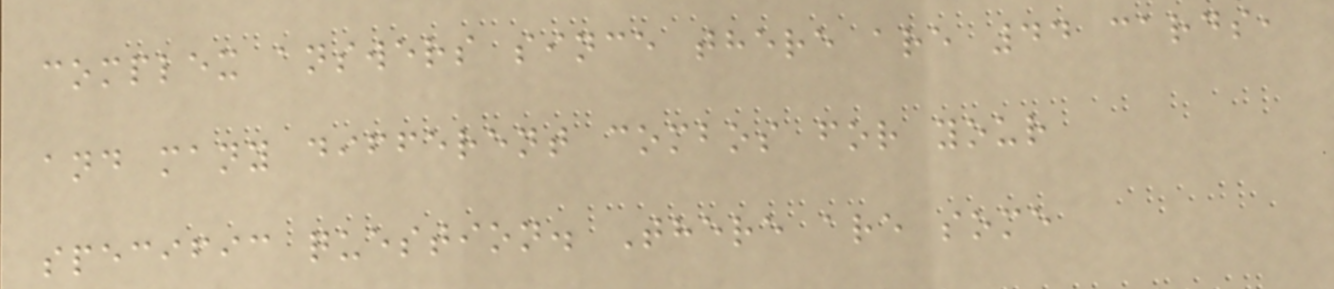complex answers since there are 44 cards,
and many different combos for your
specific question. There are some
